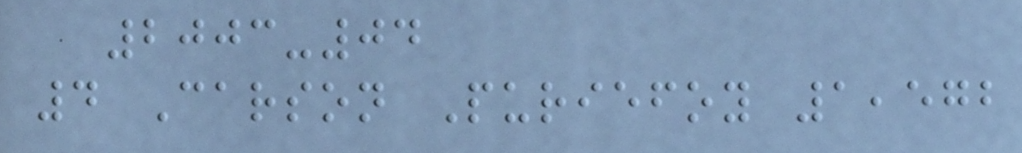2003-04
4 Carson Puriefoy 1,572
